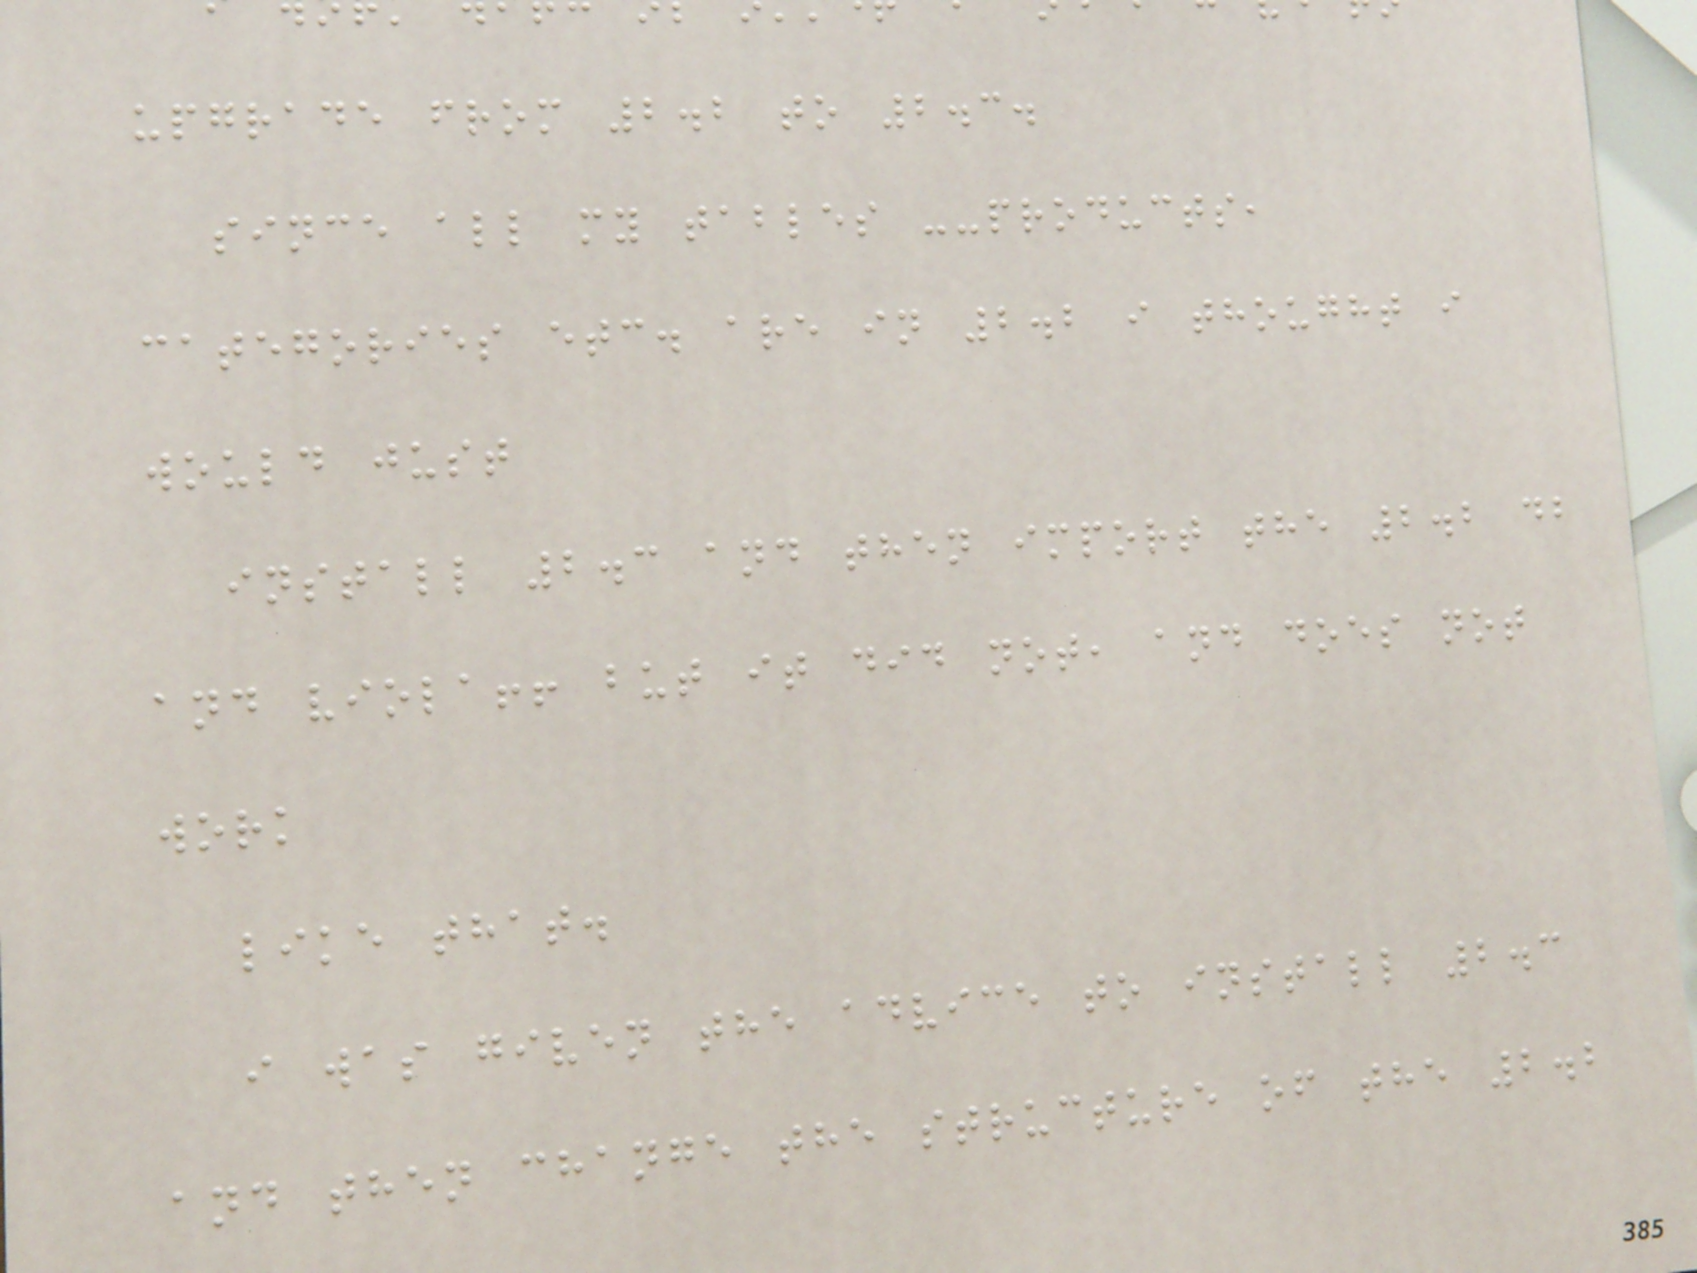upgrade from 2.2 to 2.3.
since all my tables --products,
categories etc. are in 2.2 i thought i
would just
install 2.3 and then import the 2.2 db
and viola!! but it did not, and does not
work
like that.
i was given the advice to install 2.3
and then change the structure of the 2.2
